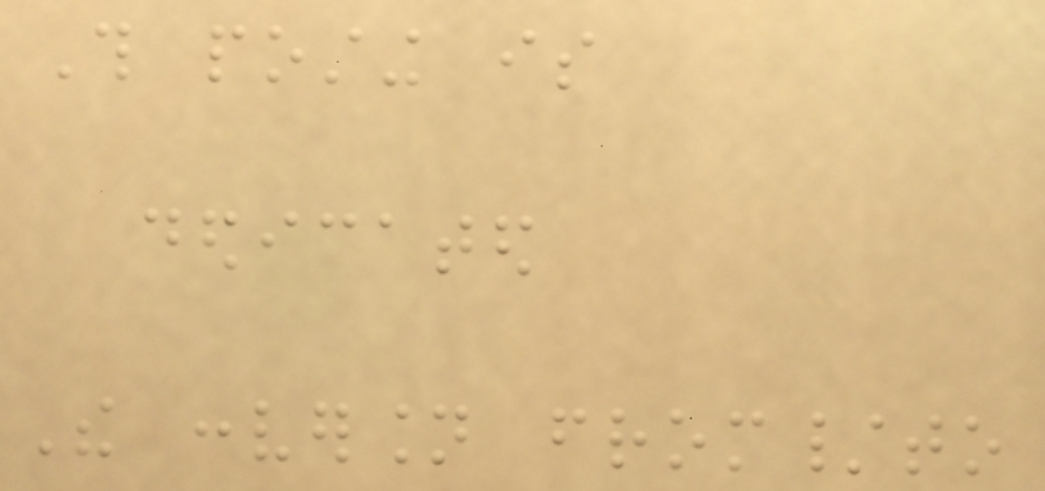This posting is
dedicated
The conversion from/to
